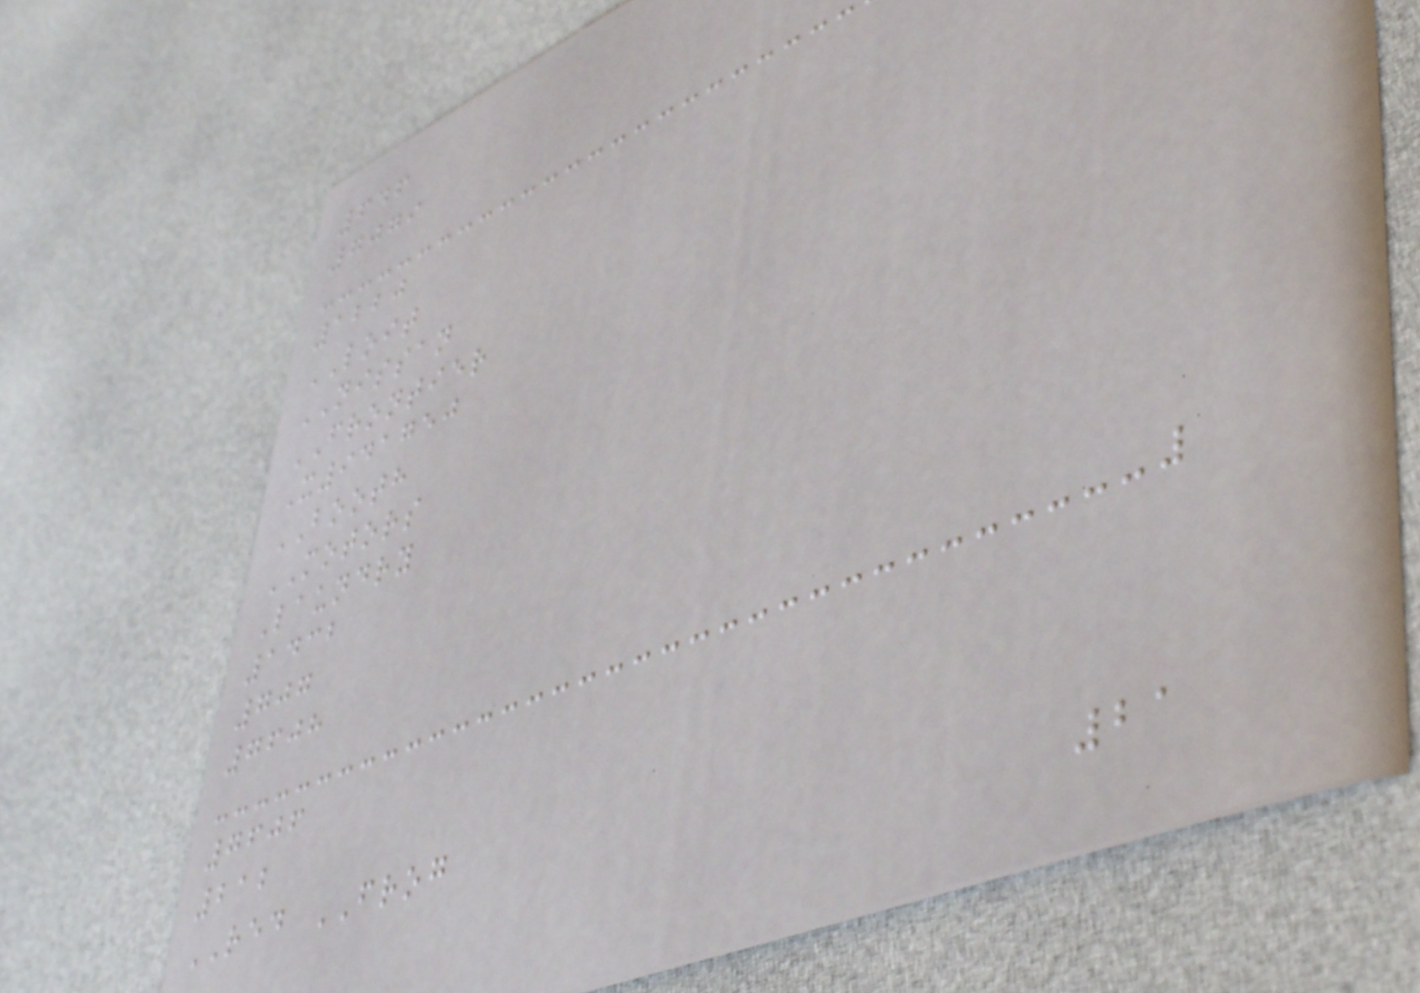646
7079
1220
LOIT
NISSAN
FRONTIER
X941750
BOOTH
MOTORS
Laundry
1432
707
7608
7606
212
RED FROG
21
